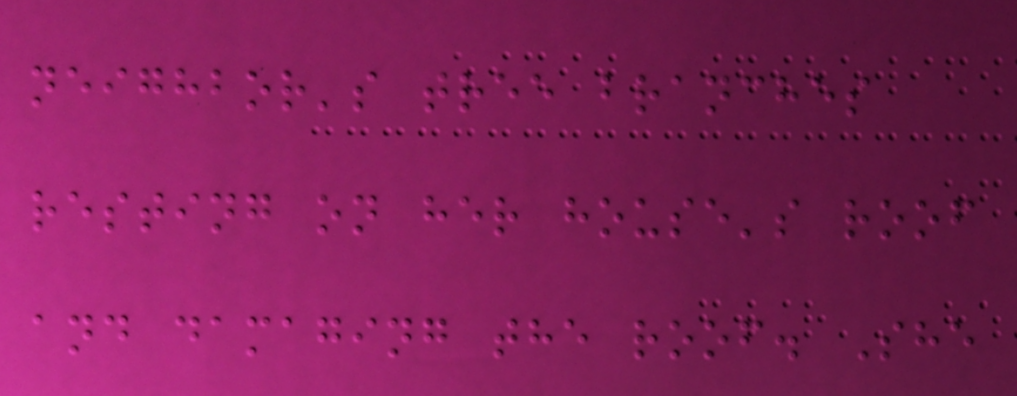neighbor's tree branches
resting on her house's roof
and damaging the roof. She
